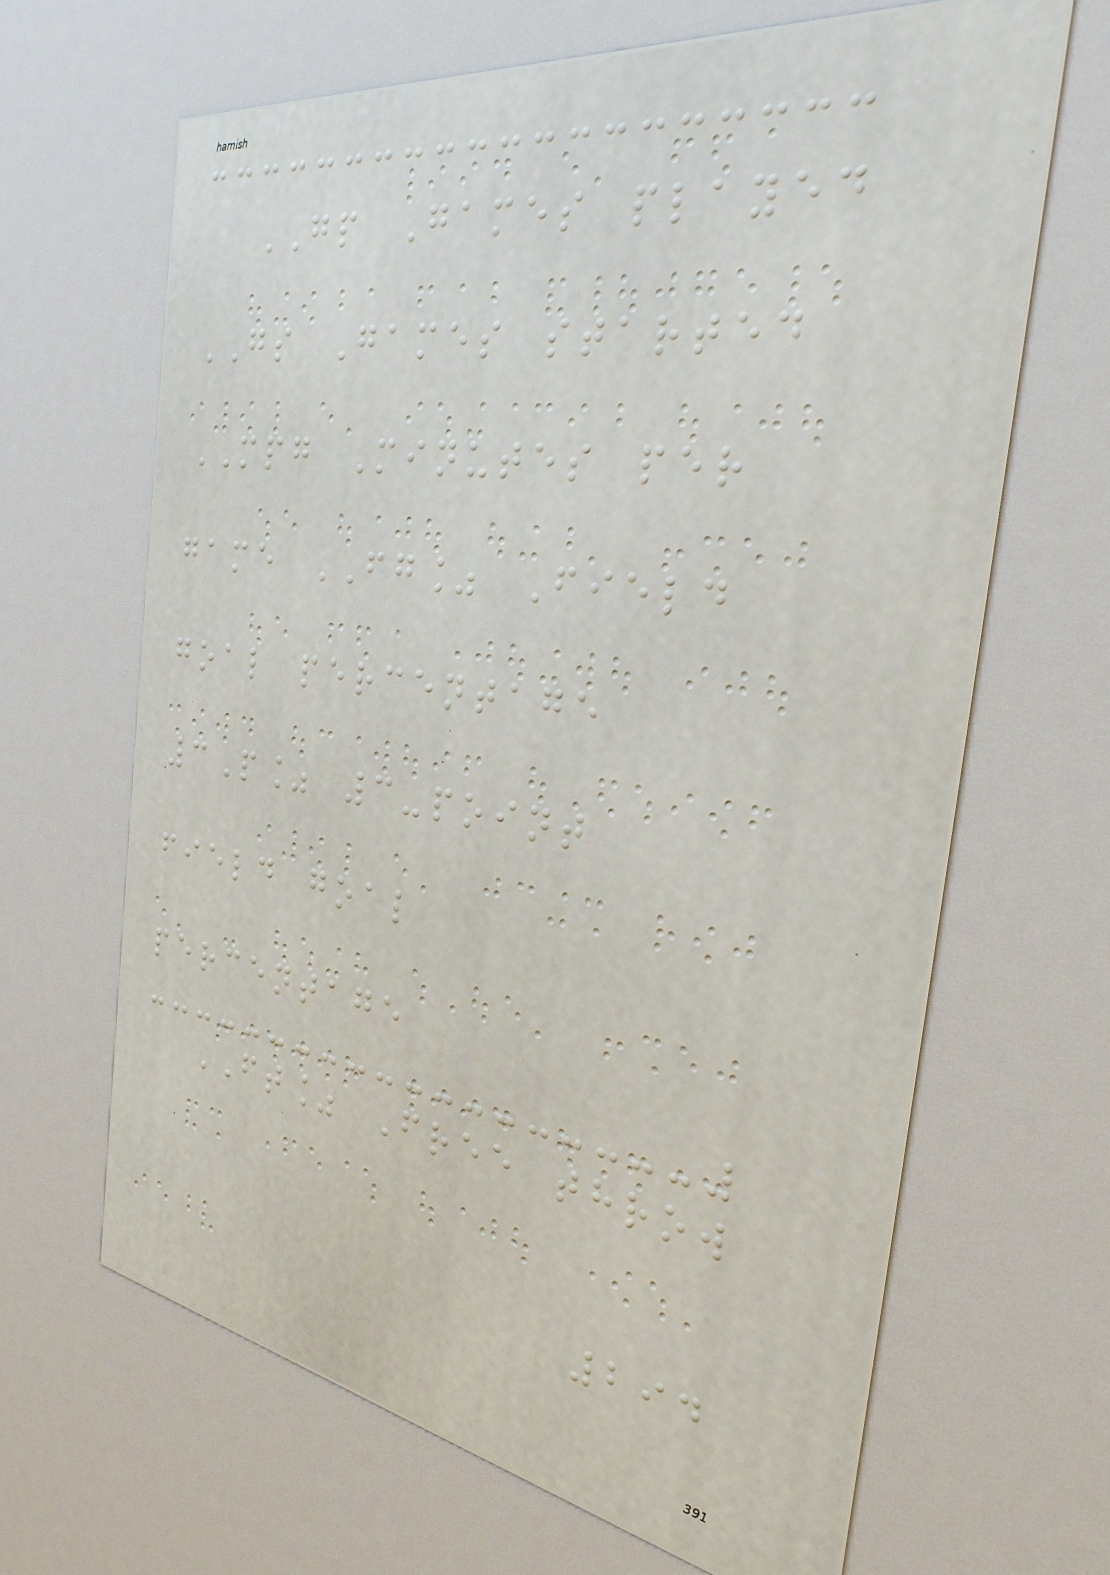GP Games played
GS Games started
MPG Minutes per
game FG% Field
goal percentage
3P% 3-point
field goal
percentage
FT% Free throw
294
